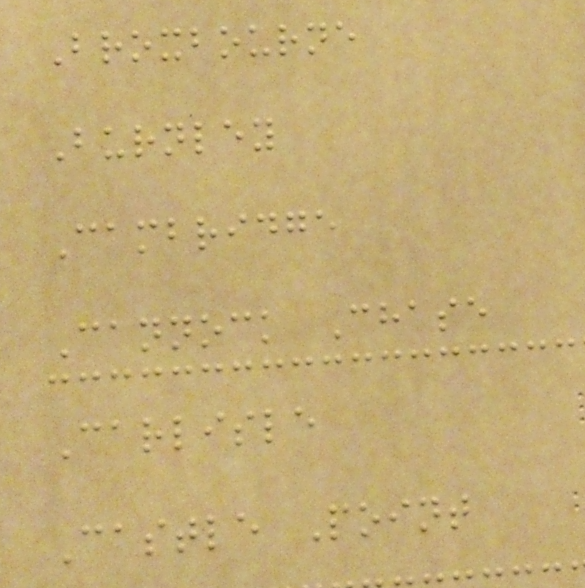Broxbourne
Burnley
Cambridge
Cannock Chase
Carlisle
Castle Point
